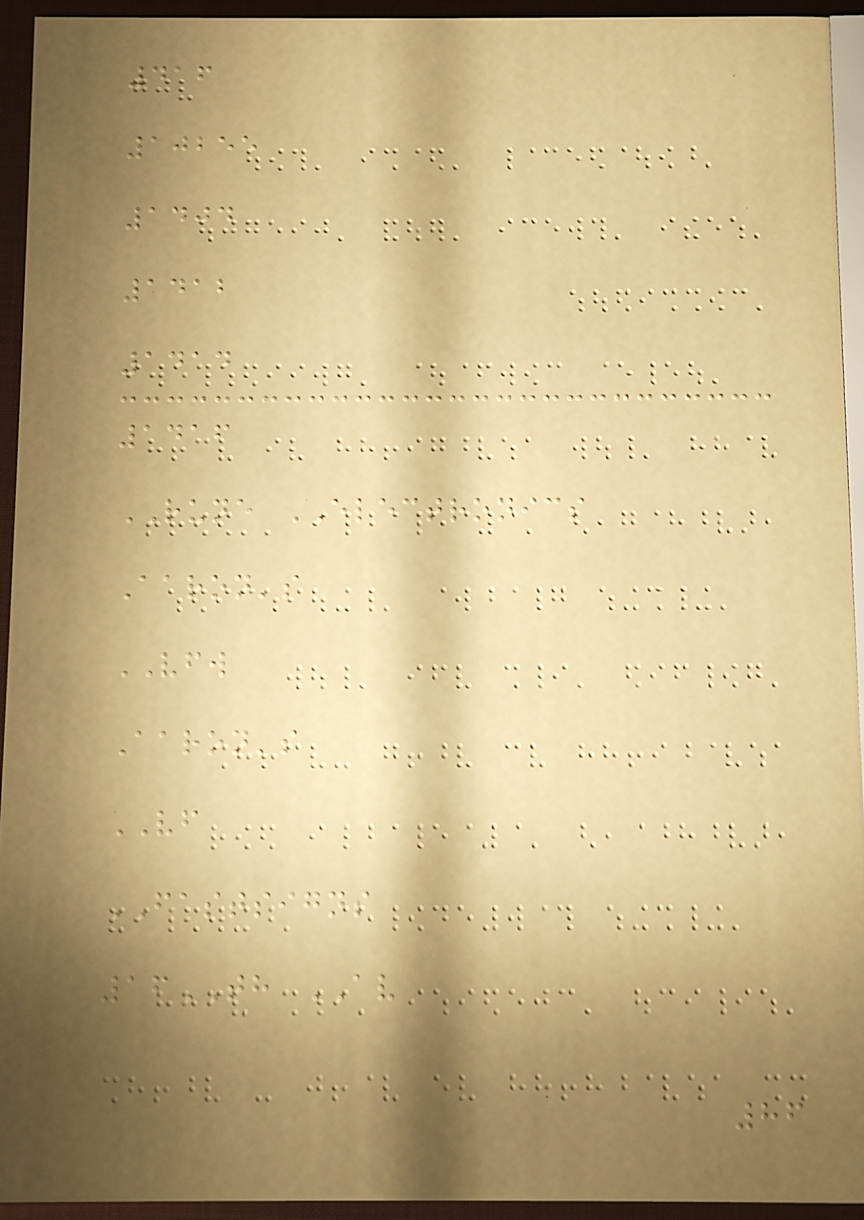416
10255
1404
1412
1414
1416
RUNE ELECTRONICS
Aaron's
VFW
Aaron's
VF
FASTSIGNS
16TH AV
86
